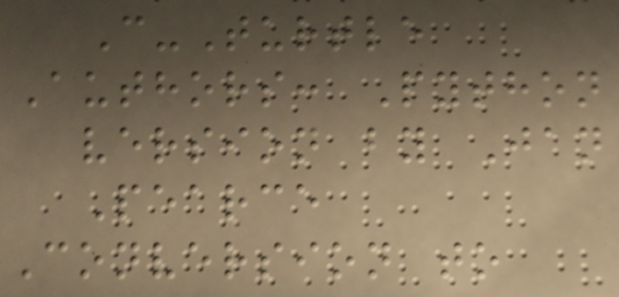C-Turtle
Authors: Python
version by Jan
Pearce
Conversion to
